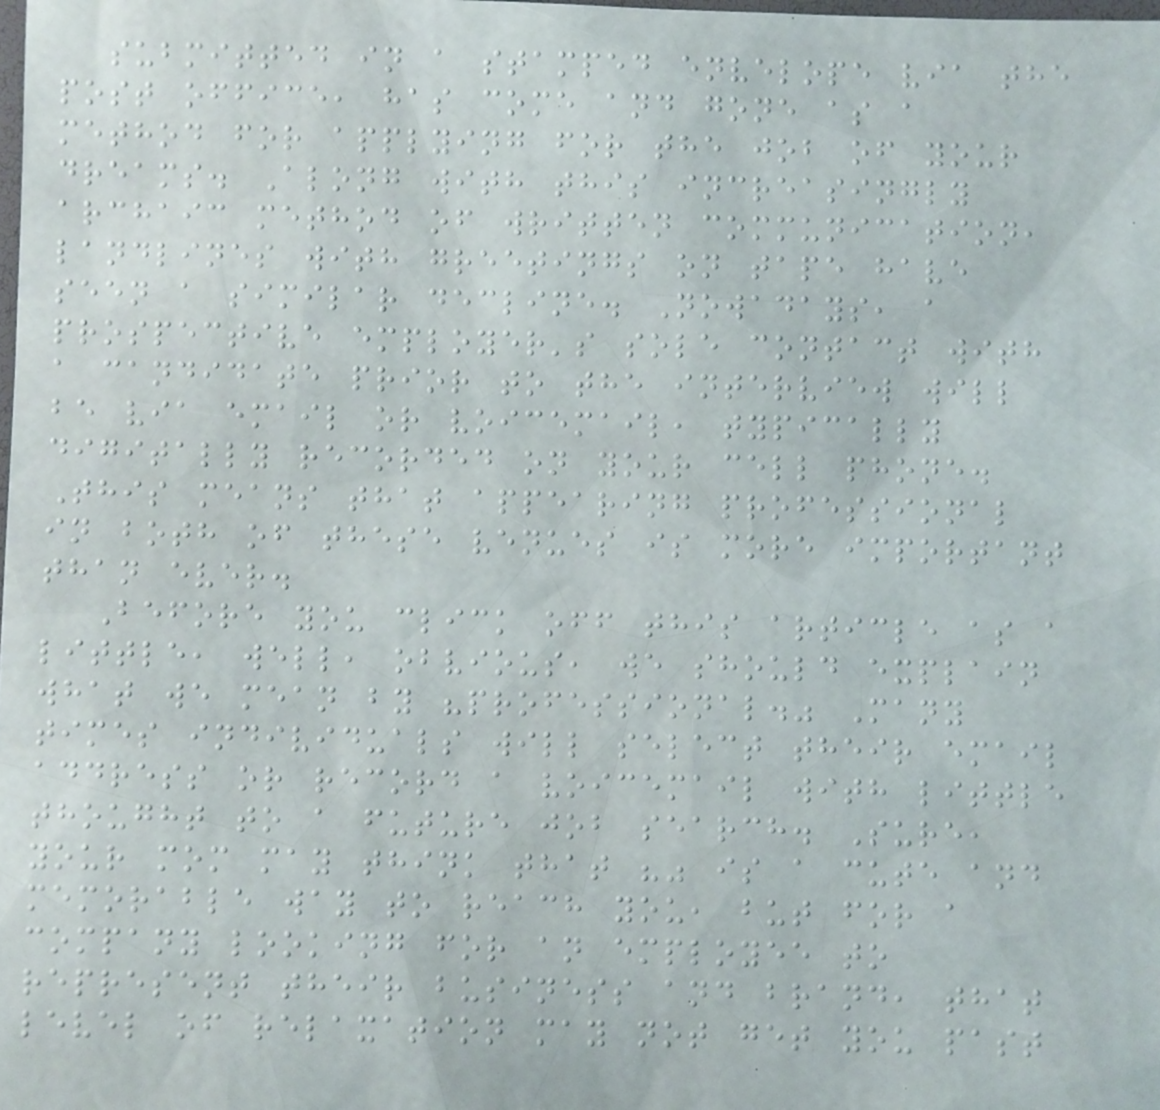submitted in a stamped envelope via the
post office, has come and gone as a
method for applying for the job of your
dreams. Along with this increasingly
archaic method of written communication,
landlines with greetings on tape have
seen a similar decline. Nowadays, a
prospective employer's sole contact with
a candidate prior to the interview will
be via email or voicemail, typically
digitally recorded on your cell phone.
This means that appearing professional
in both of these venues is more important
than ever.
Before you click off this article as a
little, well, obvious, we should explain
what we mean by "professional." Many
times individuals will select their email
address or record a voicemail with little
thought to a future job search. Sure,
your mom may think that "" is a cute and
memorable way to reach you, but for a
company looking for an employee to
represent their business and brand, that
level of relaxation may not get you past
